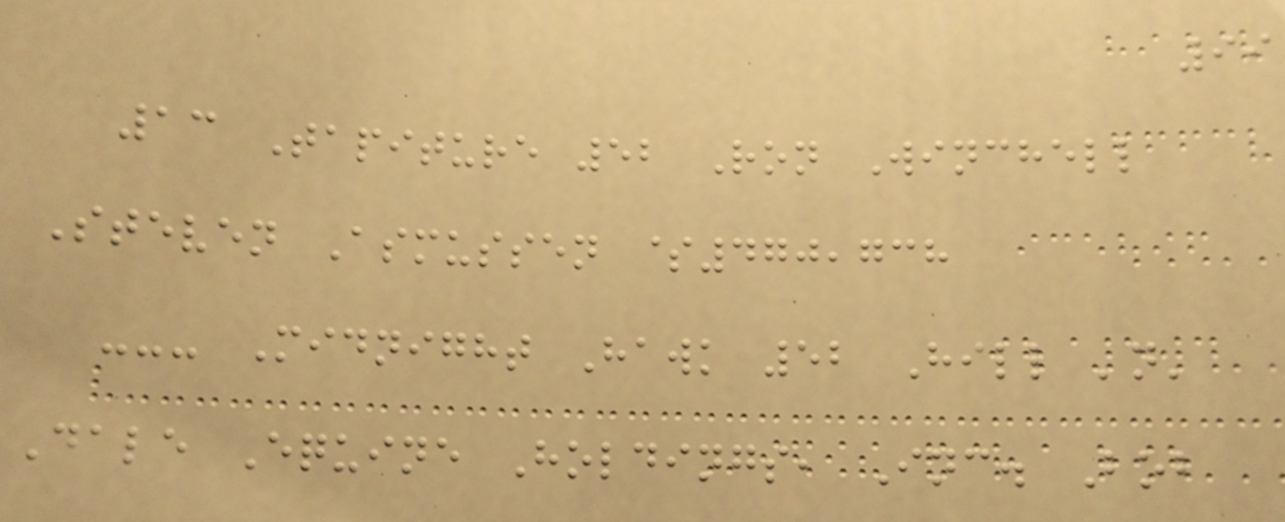99
13 Tapiture 52 Ron Winchell
Steven Asmussen $470,738
--- Midnight Hawk 52 Hill 'n'
Dale Equine Holdings, Inc. Bob
